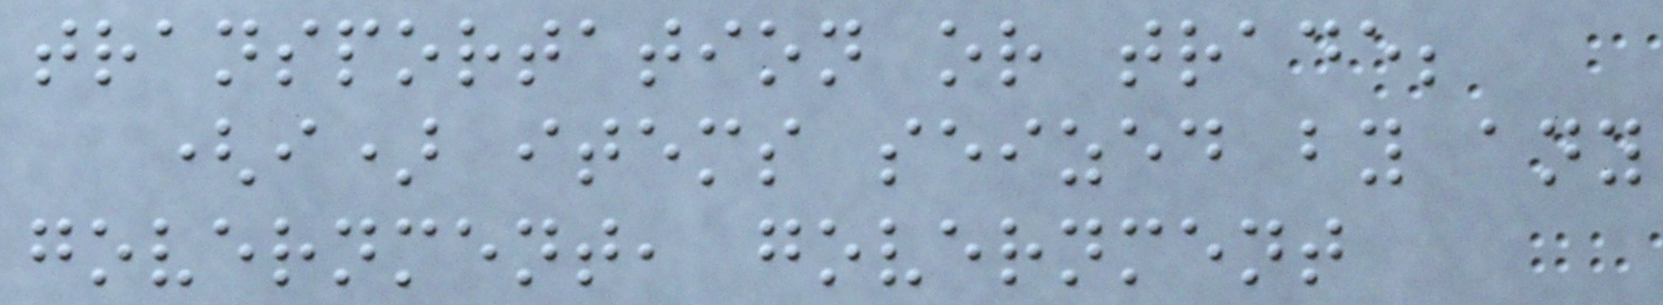transportation or trade;
(i) items seized by any
government, government
